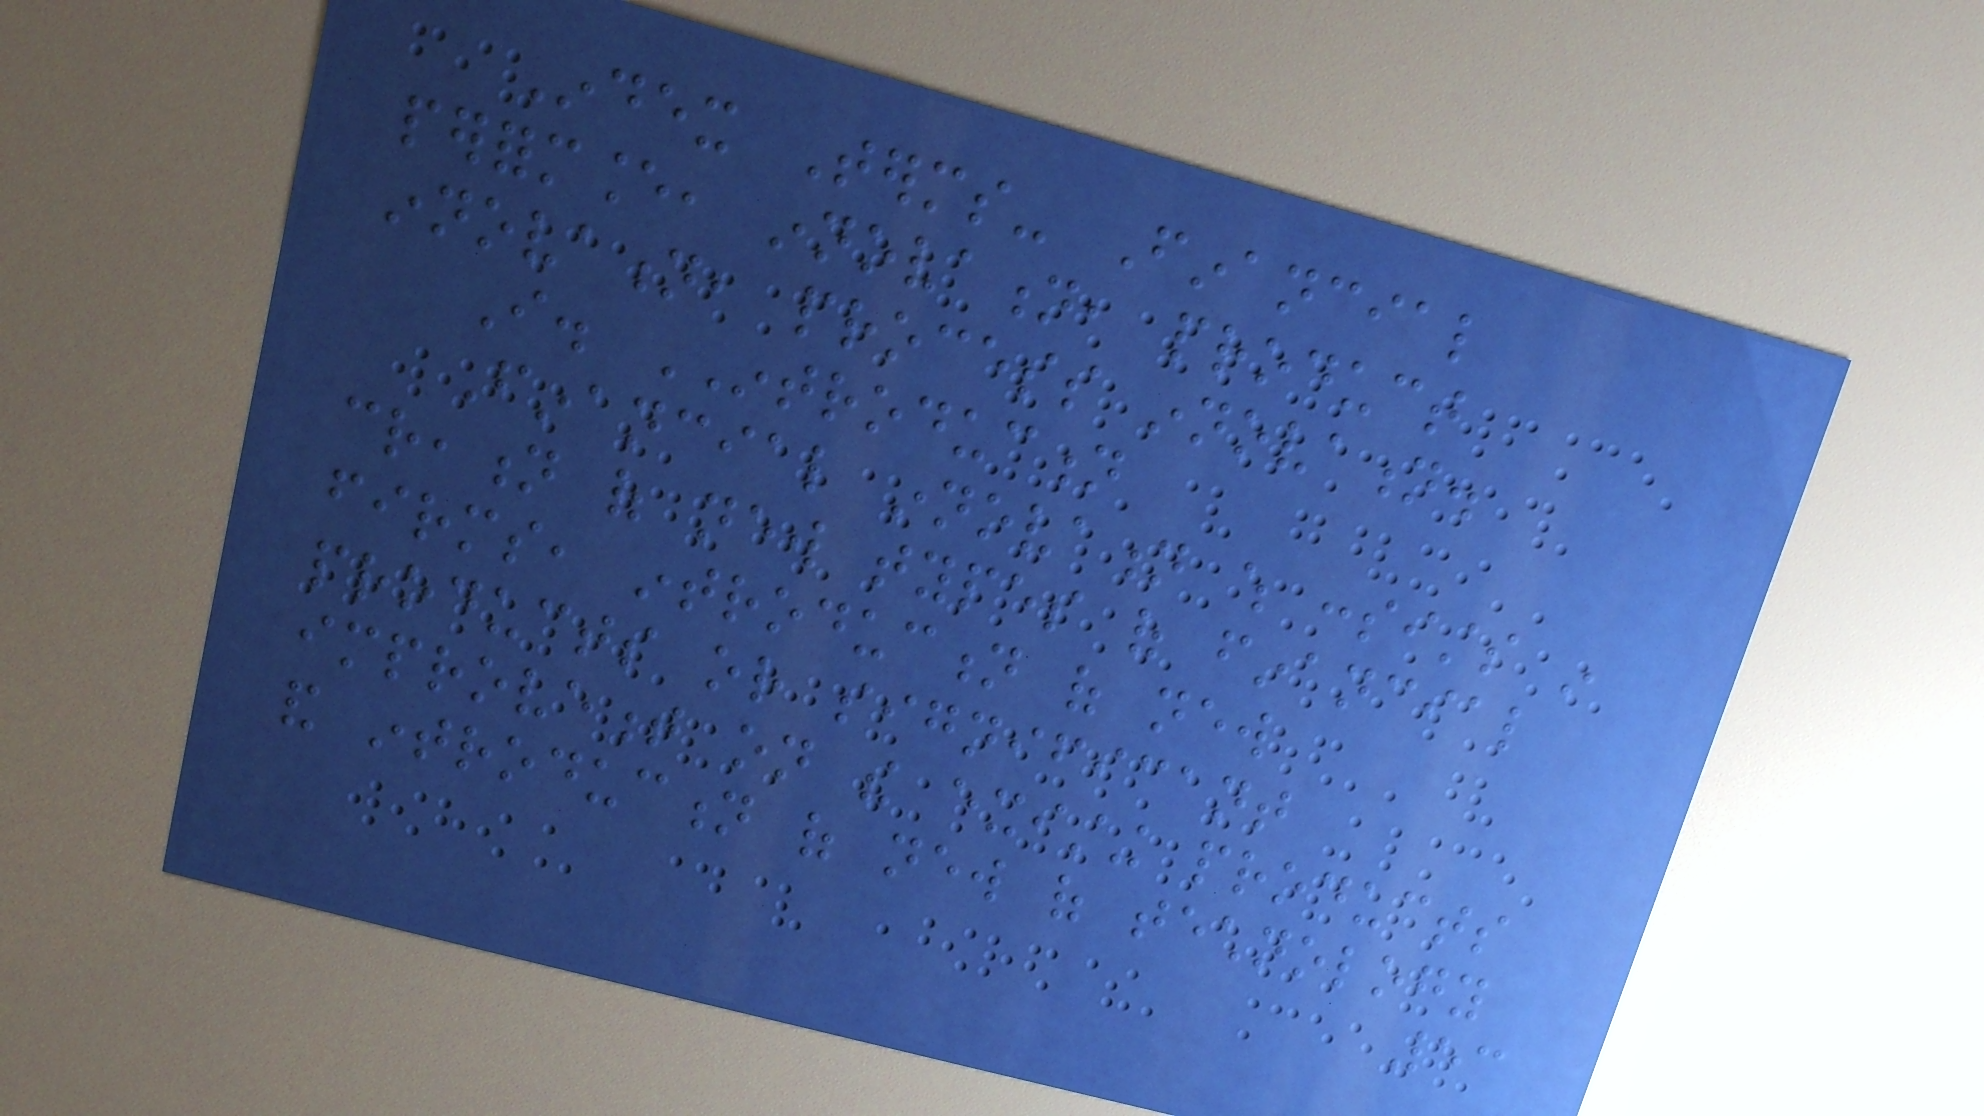Index Terms- Financial
performance, innovation, product
innovation, process innovation.
I. INTRODUCTION
Financial innovation which consists in
creation of new types of financial
firms, introduction of new
products or significant
improvement on the existing products
and introduction of new of technology
53
